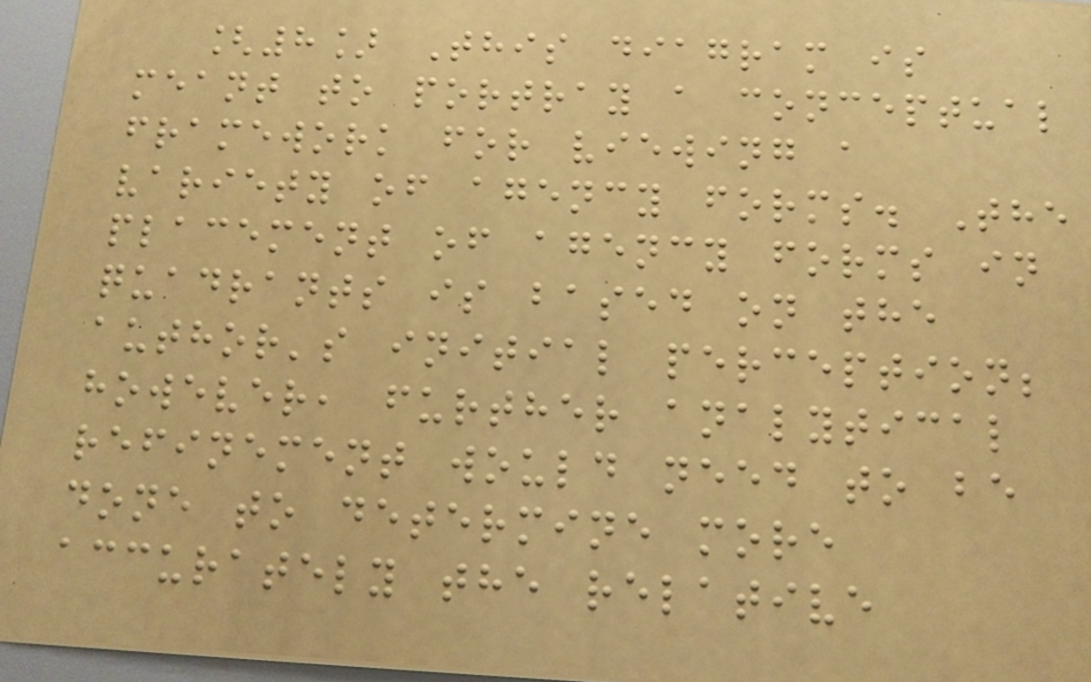[8] This diagram is
meant to portray a conceptual
framework for viewing a
variety of agency forms. The
placement of agency forms in
quadrants is based on the
author's initial perception;
however, further analytical
refinement would need to be
done to determine more
accurately the relative
